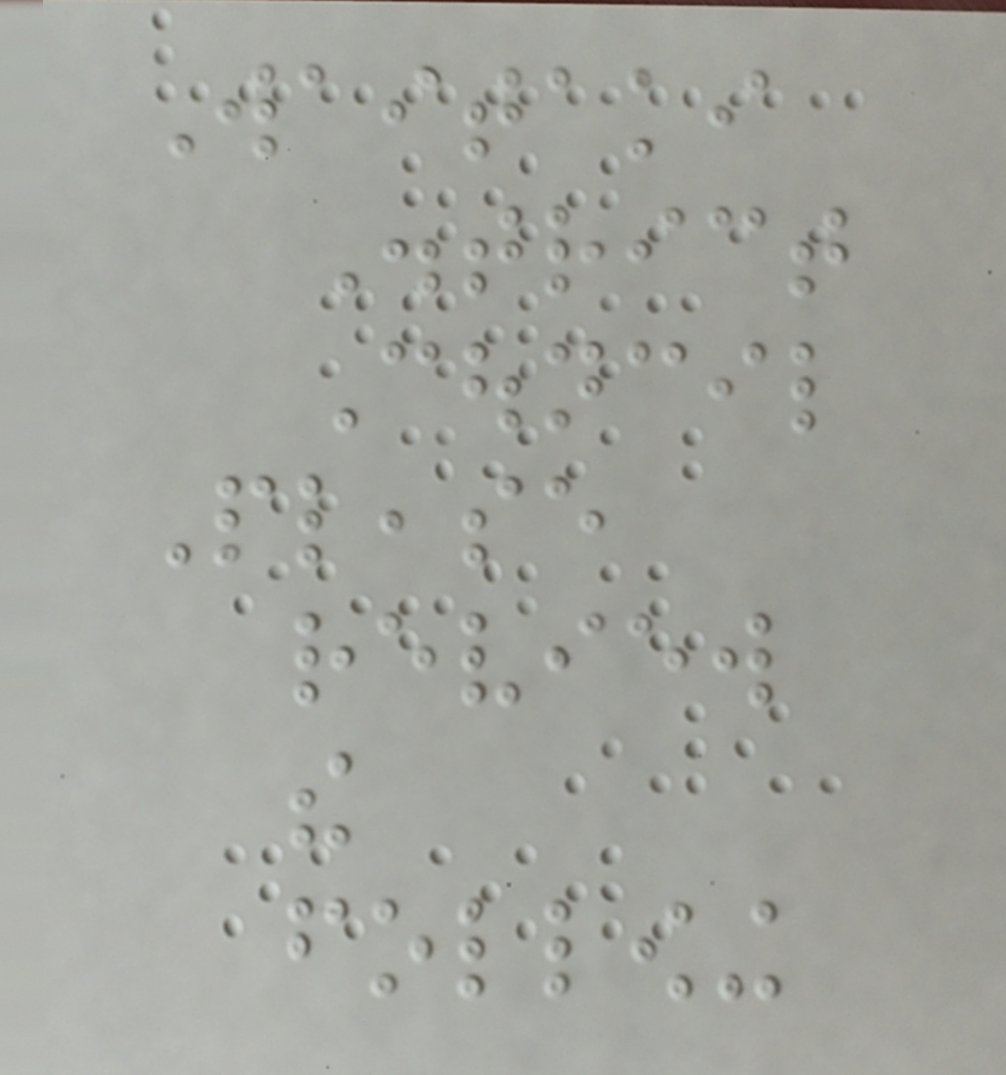Waitaki
District
Council
Please
review
the
following
